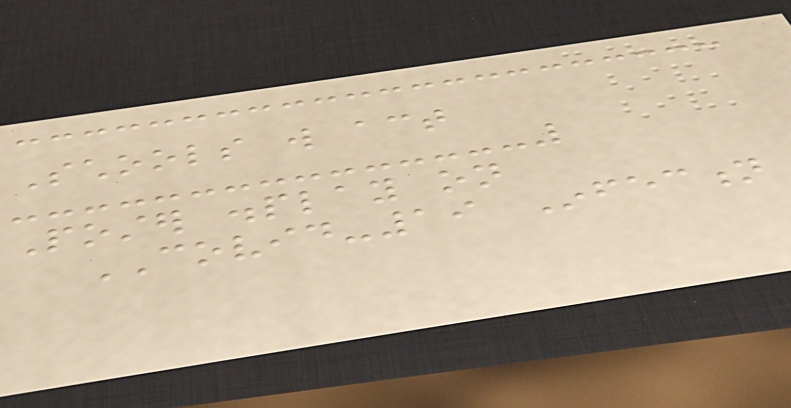Schools will act
Poster display on
COVID-19 Infection
